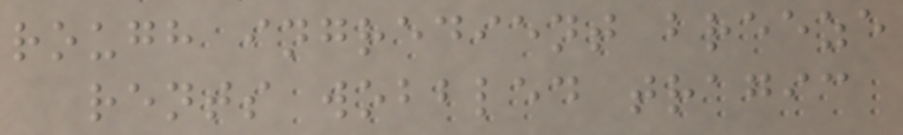rough ingredient breeze
rents wobbled tragic
